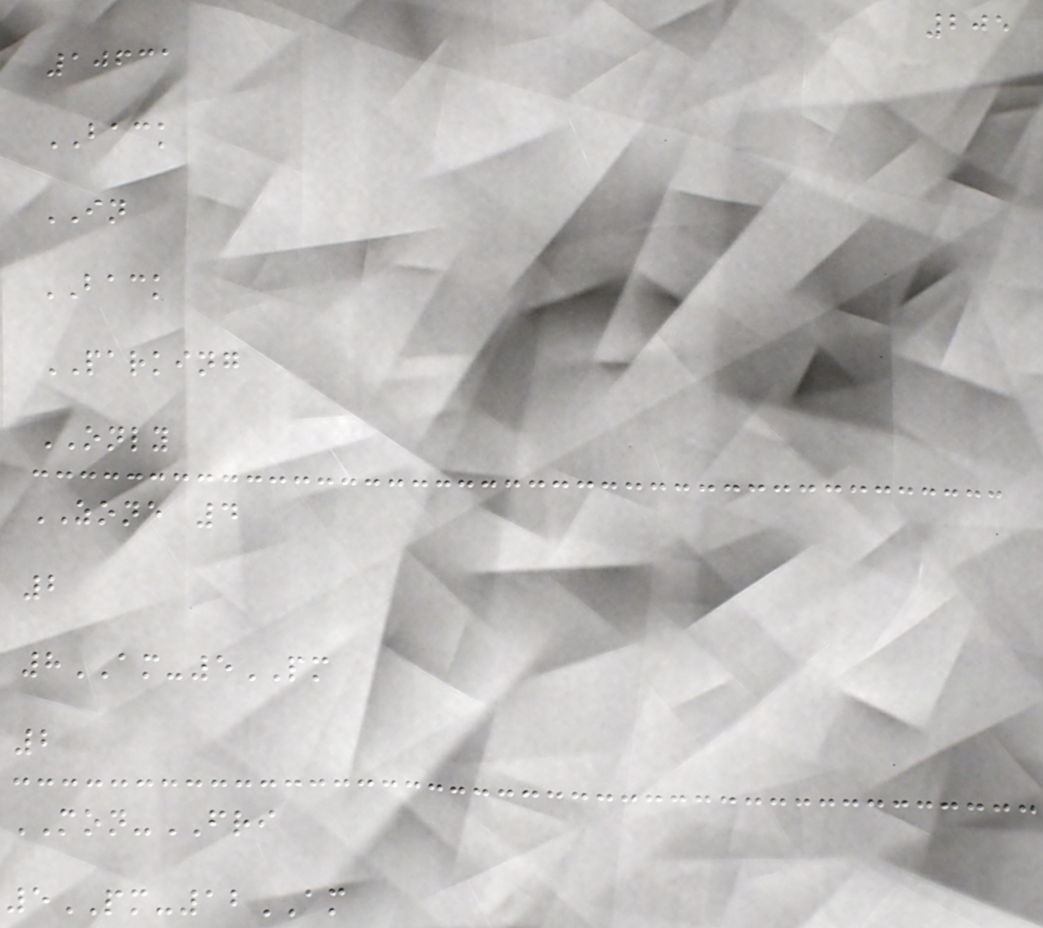205
10631
BACK
IN
BACK
PARKING
ONLY
ZONE 4
2
8AM-5PM
2
MON-FRI
5PM-12AM
